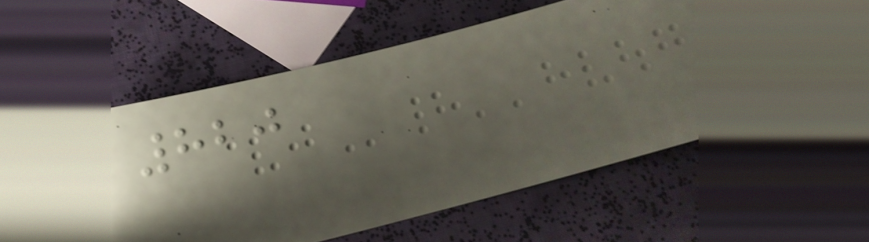820
